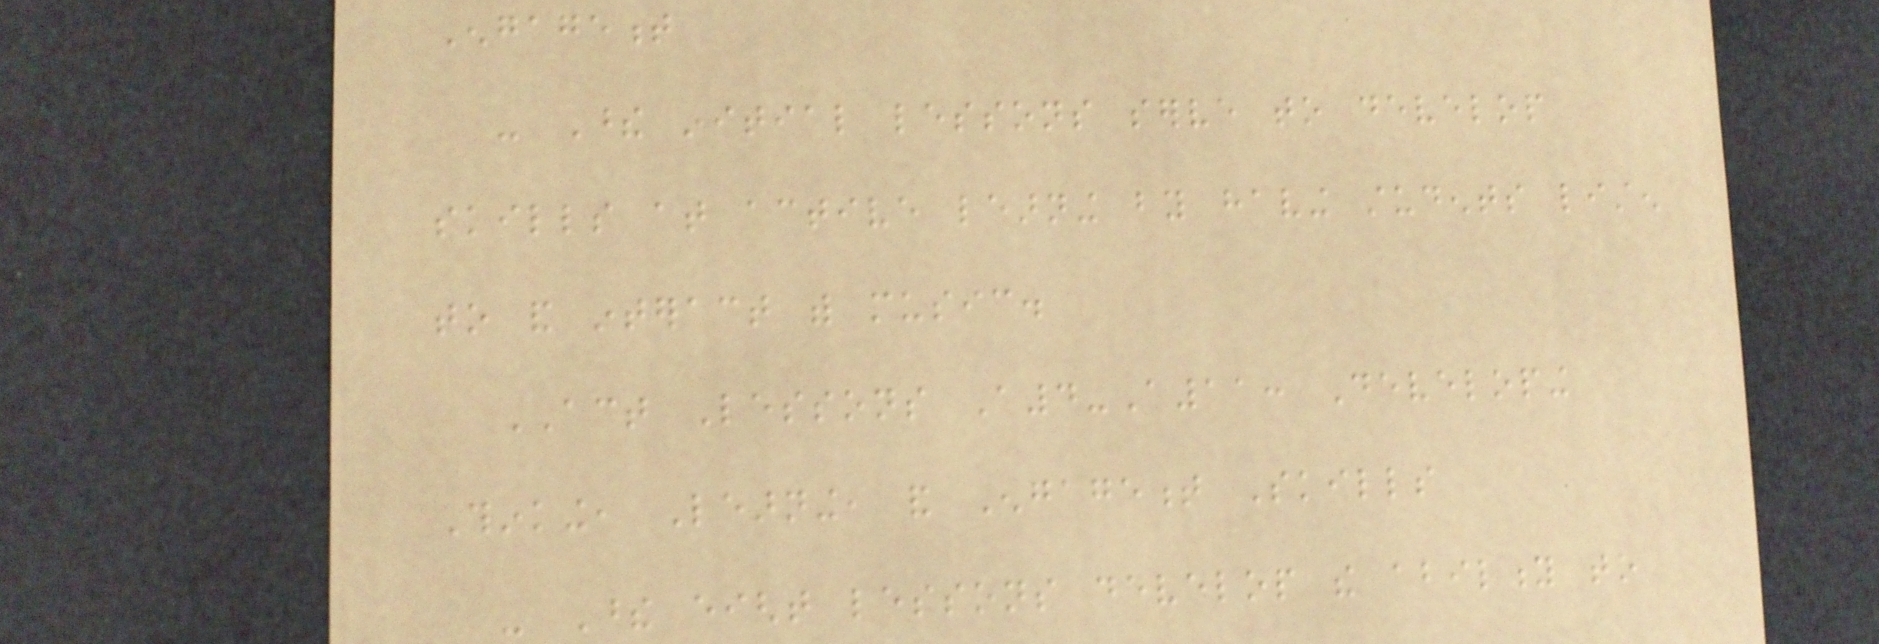Engagement
- These initial lessons serve to develop
skills at active learning by having students listen
to and interact with music.
ACT Lessons A4-A11: Developing
Thinking, Learning, and Engagement Skills
- These eight lessons develop the ability to
